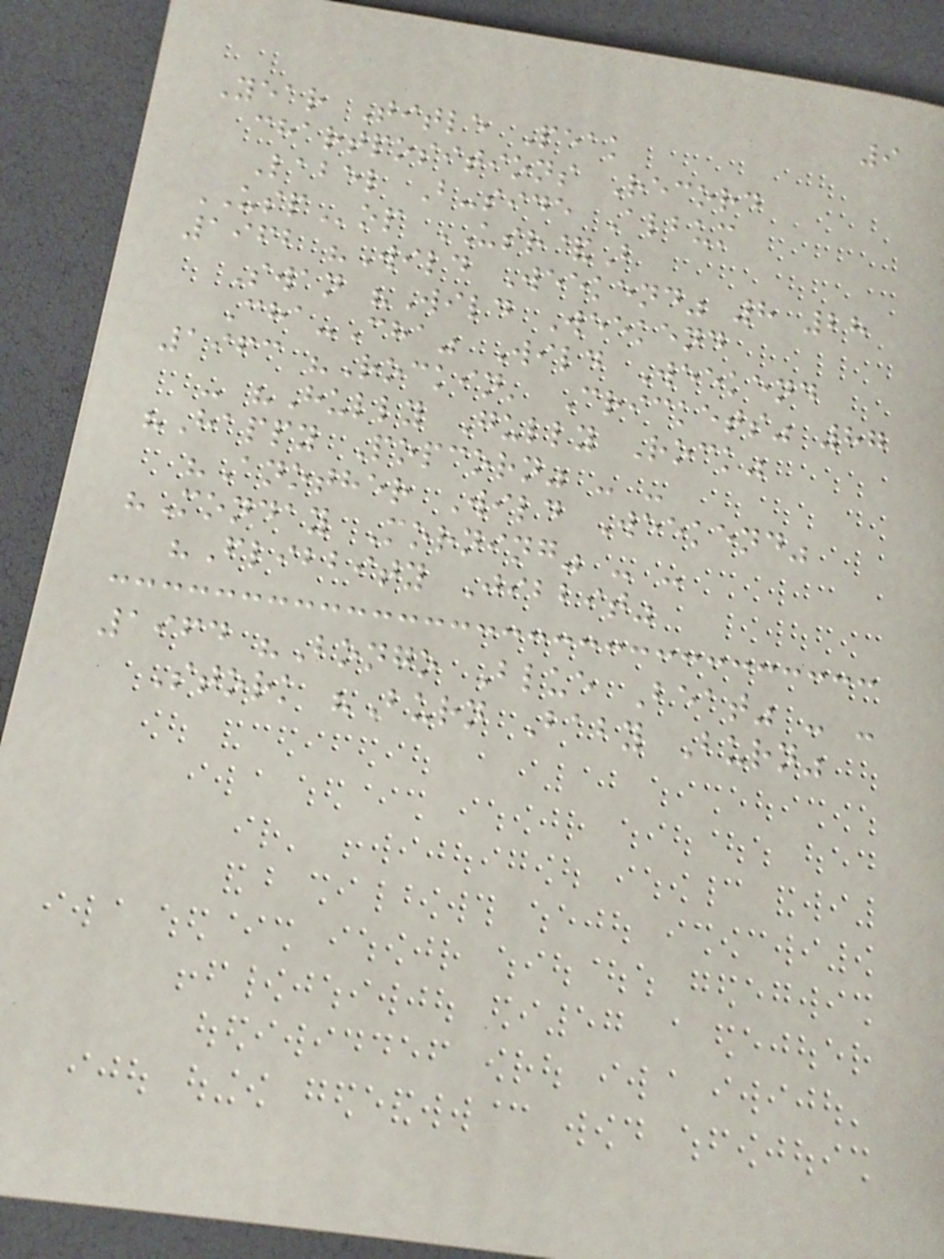9
Year Title Peak
chartpositions Record
Label B-side Album
USPop USR&B
1962 "Wild Weekend" 8 28
Swan "Wild Weekend
Cha-Cha" Wild Weekend
1963 "Rockin' Crickets" 87
- "Hully Gully Rock"
"Happy Popcorn" - -
"Another Wild Weekend"
"Monday Morning" - -
"Flibbity Jibbit"
1964 "Bongo Blue Beat" - -
Stork "Burn Baby Burn"
